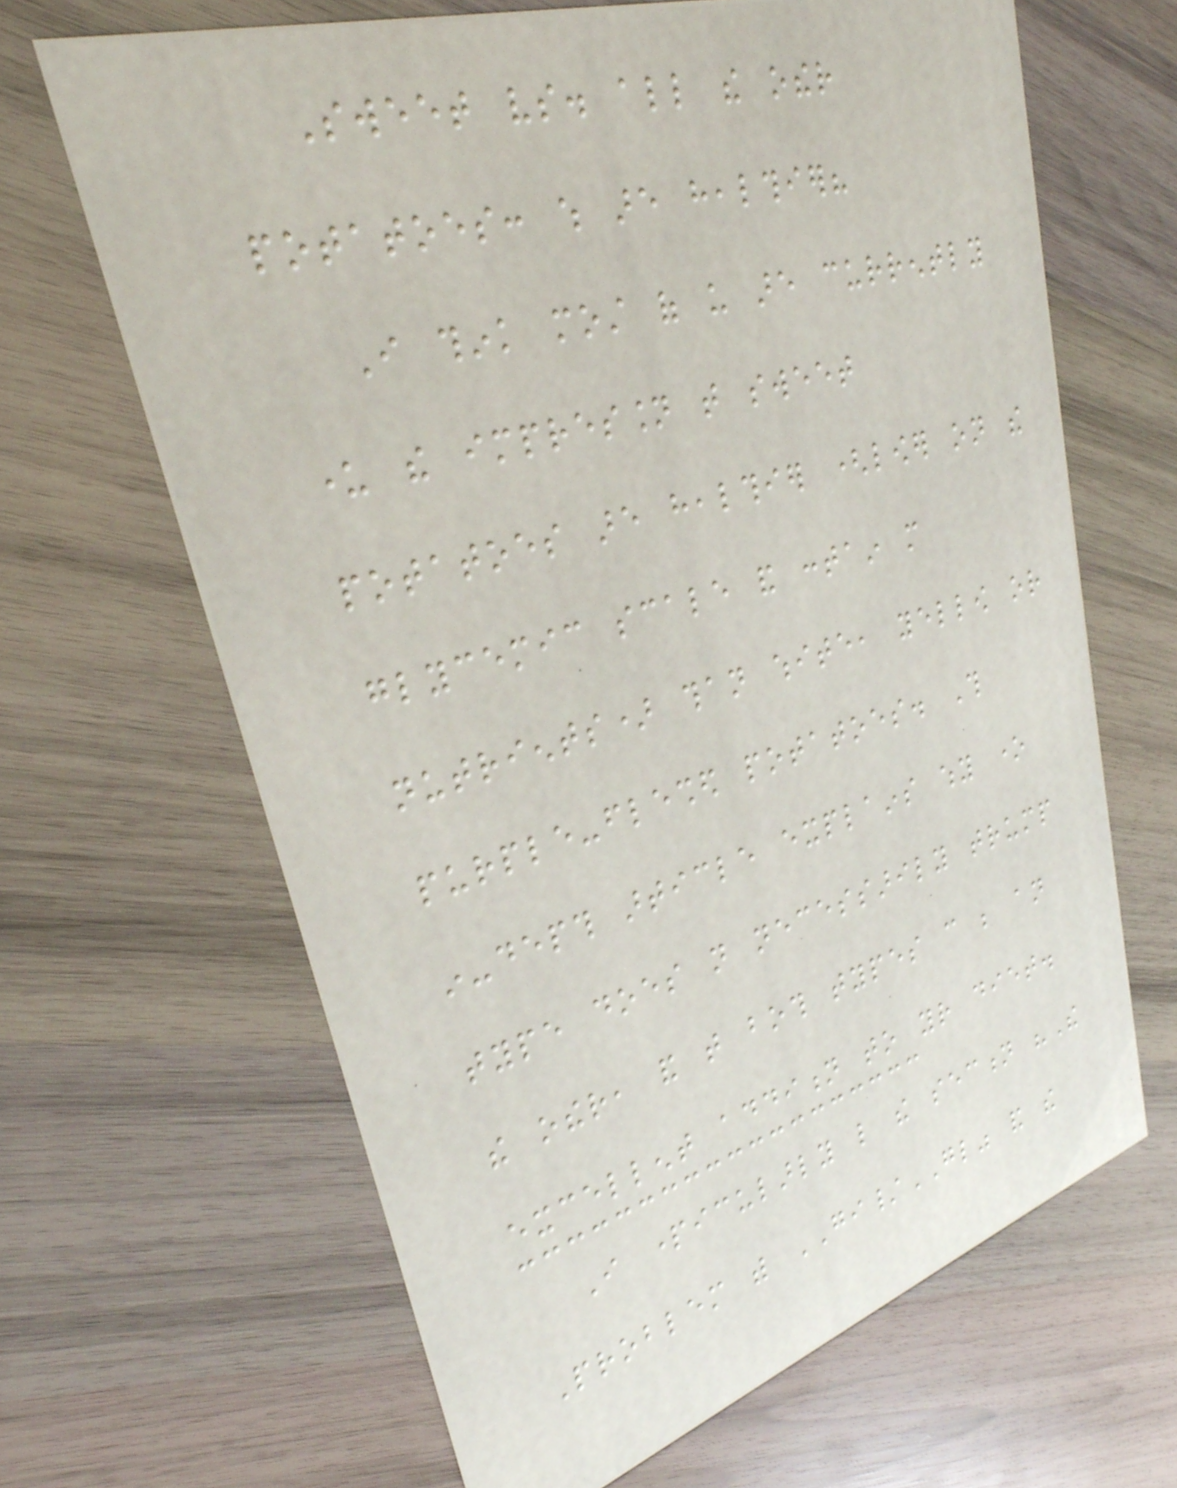Sweet vs. all the other
potatoes: which are healthier?
I think most of us are currently
under the impression that sweet
potatoes are healthier (lower on the
glycemic scale and contain more
nutrients) than white, yellow or
purple-fleshed potatoes. This
in-depth article explains why one
type does not necessarily trump
the other, and that both types can be an
excellent addition to your diet.
I particularly like the section "The
Problem with GI/GL" and the
